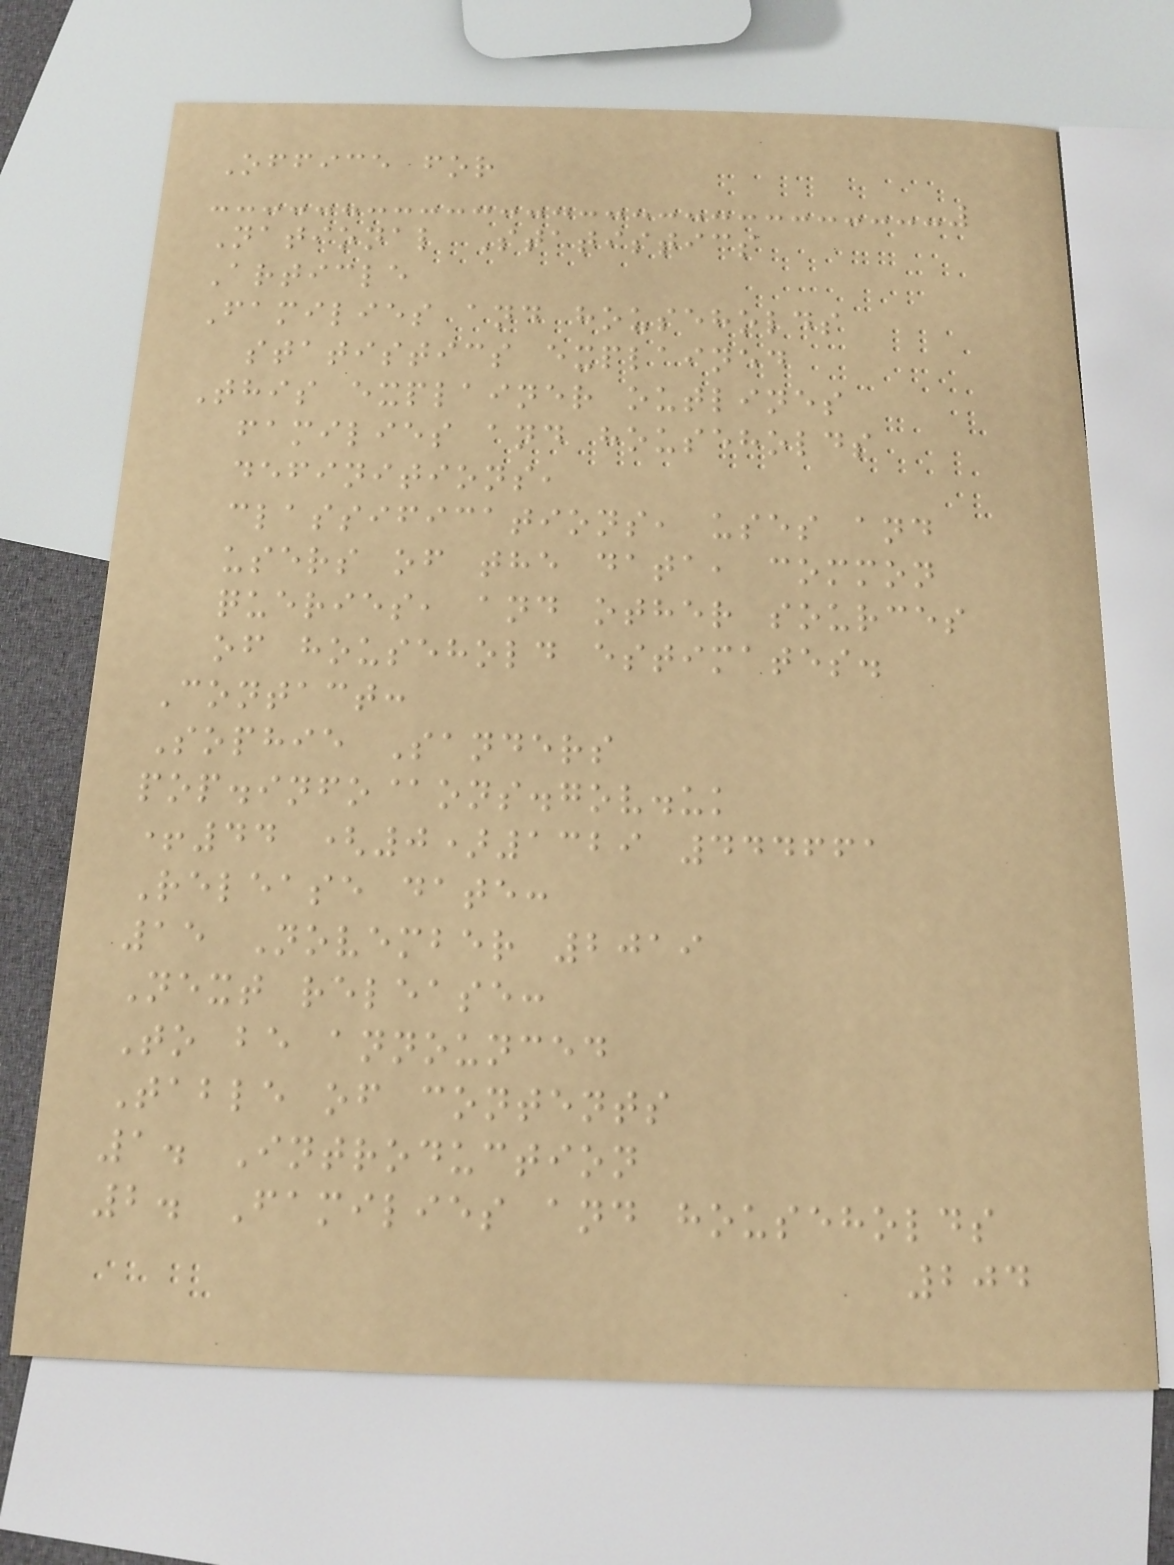Office for
National Statistics
Article
Families and households
statistics explained
This explainer outlines
families and households
definitions,
classifications, uses and
users of the data, common
queries, and other sources
of household estimates.
Contact:
Sophie Sanders
pop.info@ons.gov.uk
+44 (0)1329 444661
Release date:
15 November 2019
Next release:
To be announced
Table of contents
1. Introduction
2. Families and households
204
